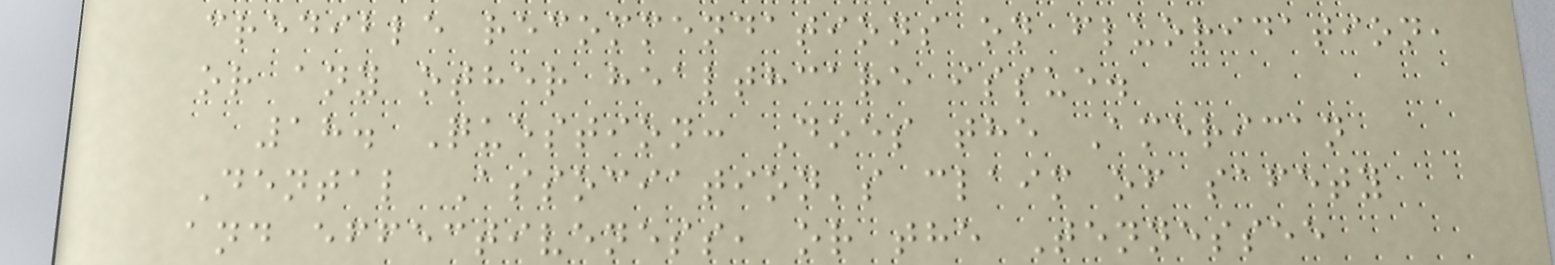credible recommendations on fluoridation,
or any other healthcare issue.
18. Question: Does the American
Dental Association's claim of safety
and effectiveness, or the Tennessee
